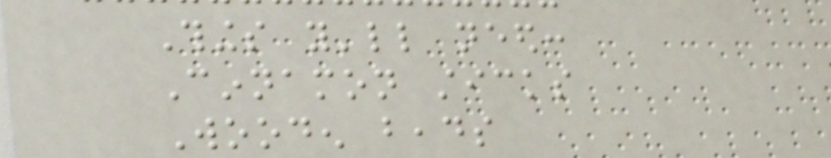Things you'll need:
Cinnamon sticks
Wooden beads
